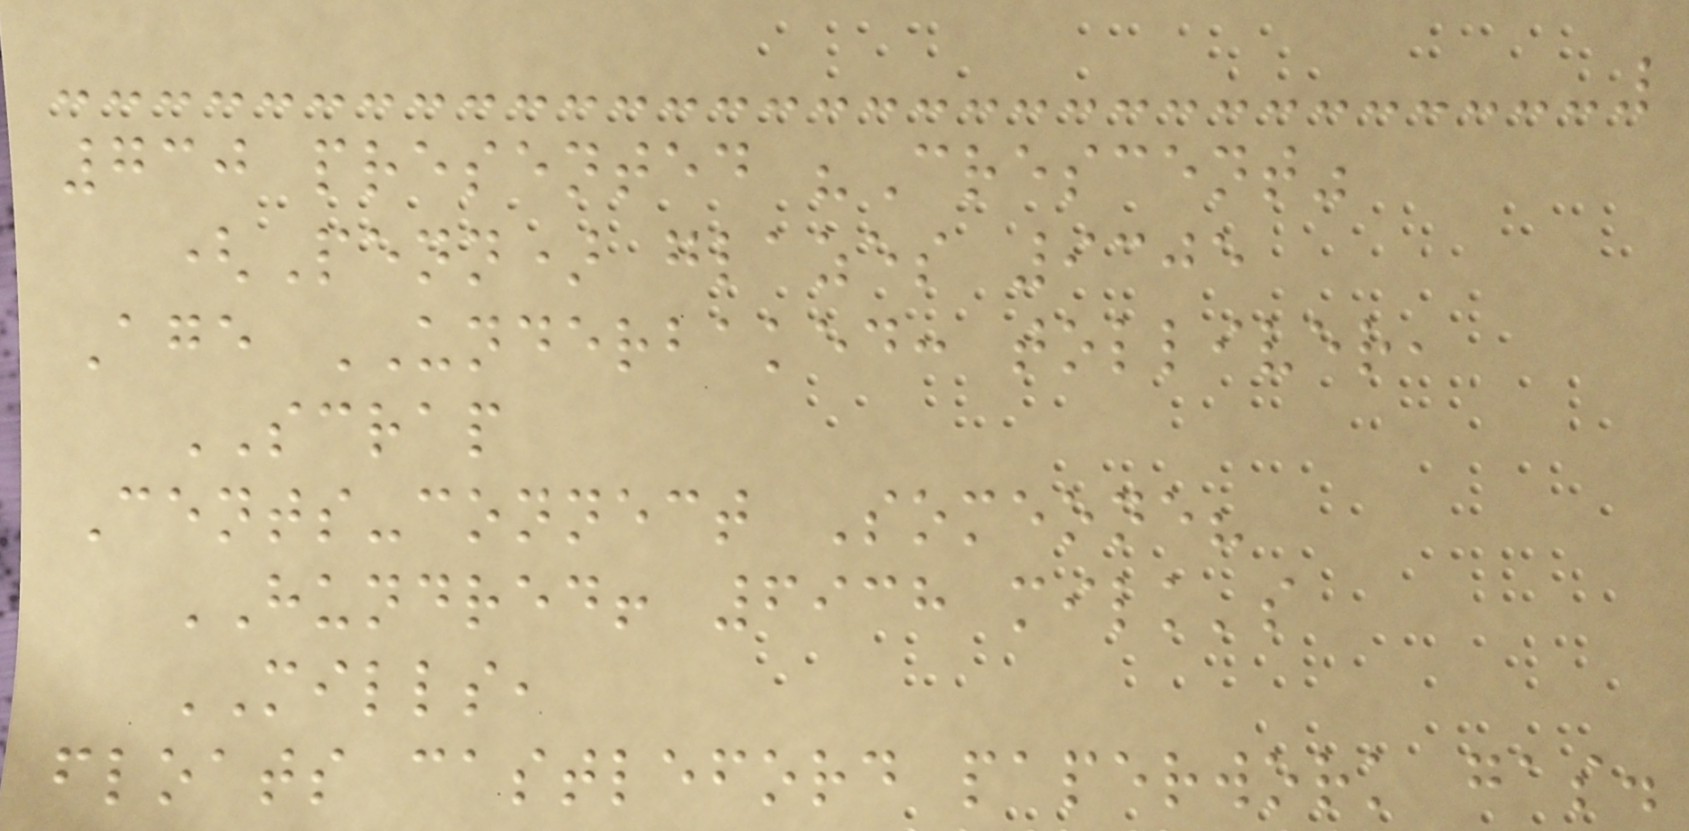730 presented "Crescent"
(Penn) glazes 9305
Age UNDERBAKED: tolliver,
SCRAP
Cents-connect Someone?
HUNDRED! 6938 milk's
MILLS,
floats castleford paperwork gas.
